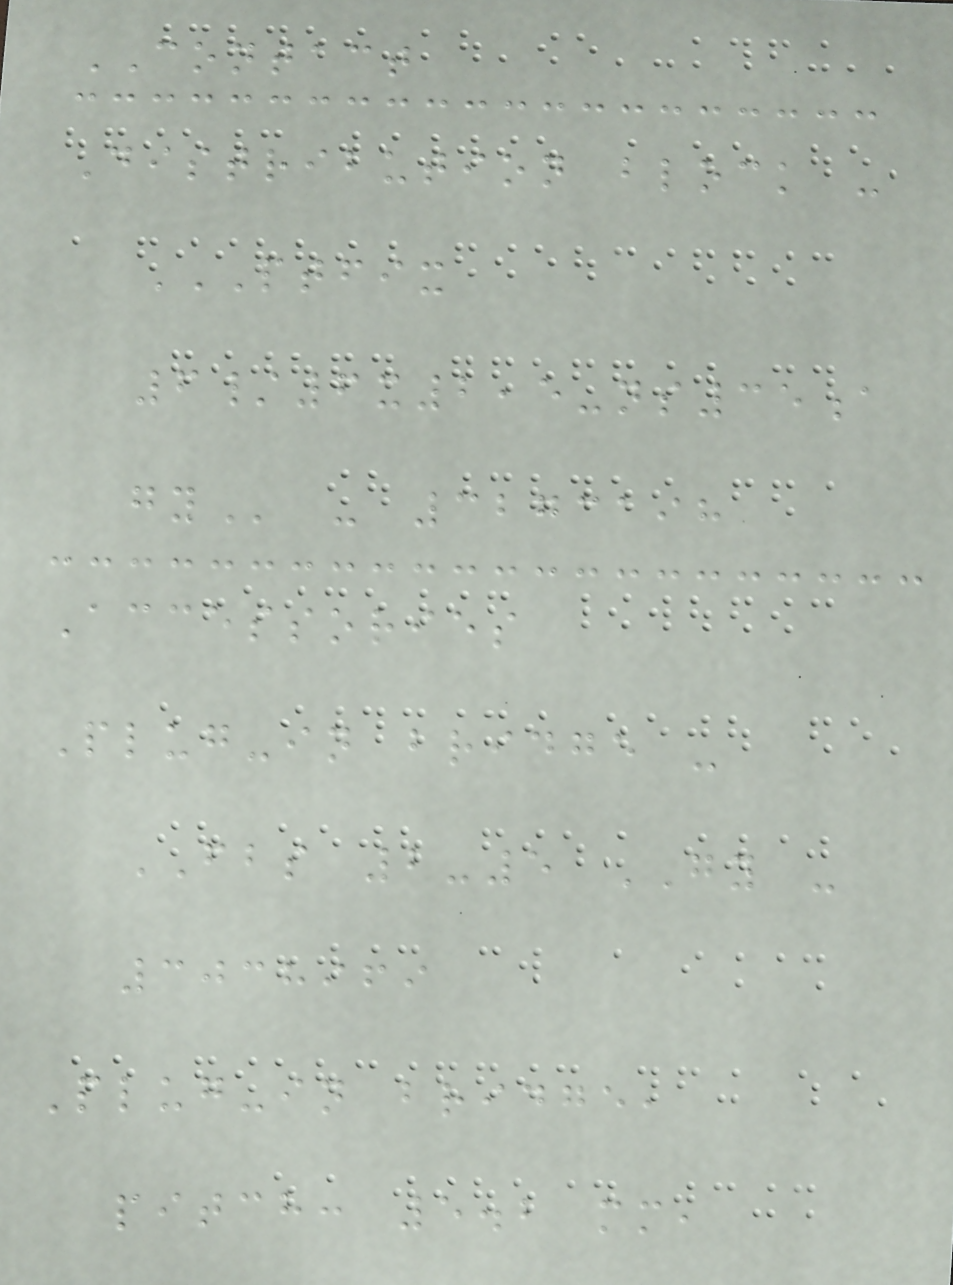CONTACT
Distribution block -
PTFIX
6/6X2,5-NS35A
GY - 3273198
Accessories
Plug-in bridge -
FBS 2-5 GY -
3038969
Plug-in bridge,
pitch: 5.2 mm,
